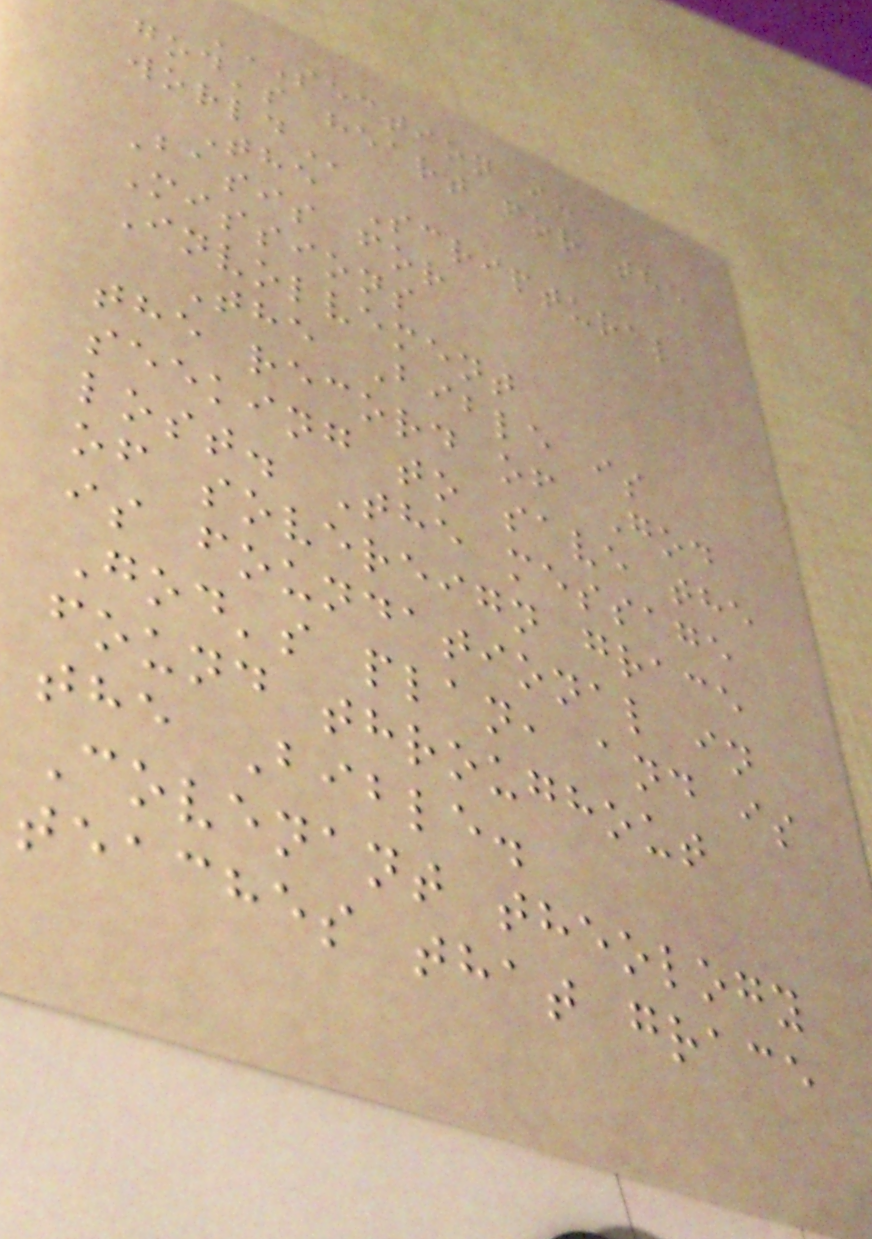SECTION I:
GOD'S HEART FOR THE
WORLD
The Scriptural
Basis for
Missions
Involvement
The Bible is
the record of God
seeking to save the
lost. The message
of sovereign grace
is foundational in
God's plan, and is
found throughout
the Bible.
Covenant theology
teaches that grace
